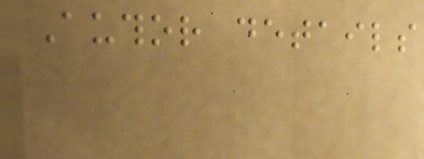Author details
